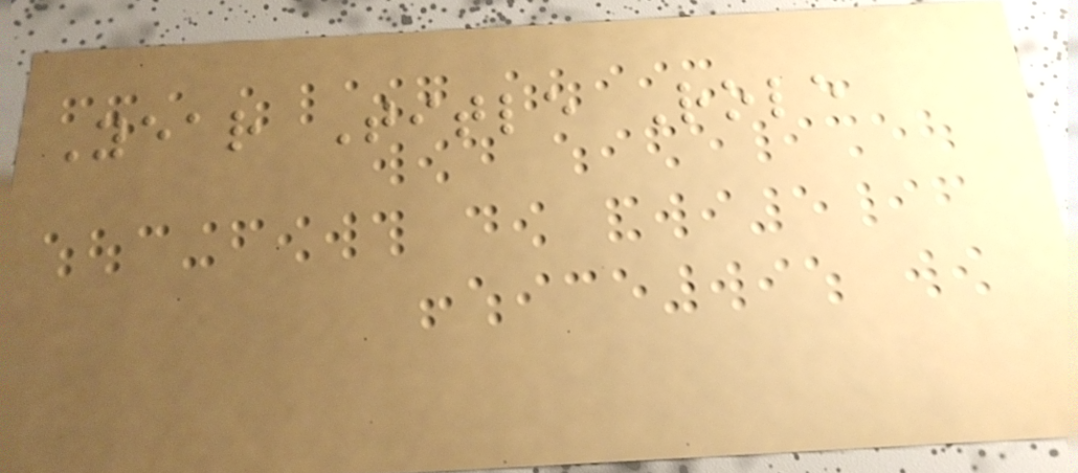Year Title Role
